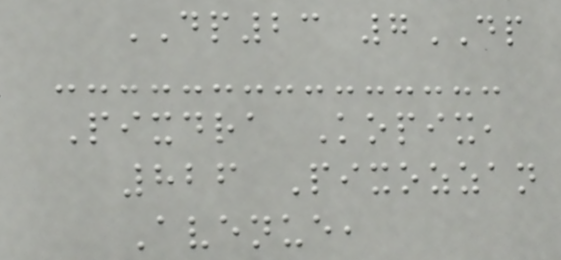DP23 7DP
Pixdra Kopix,
826 Pixozzan
Avenue,
